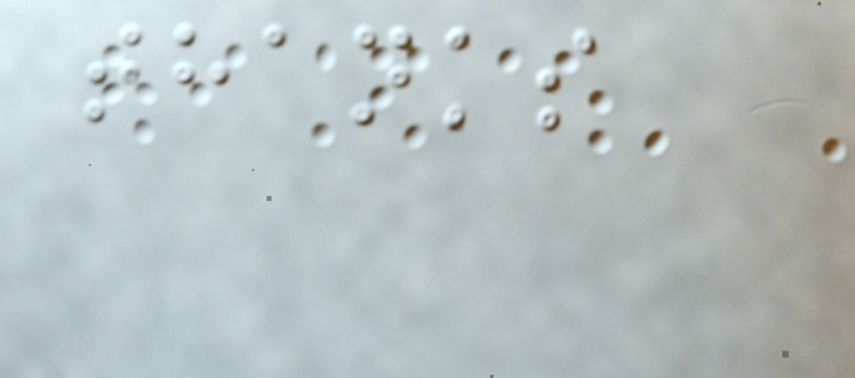thanks
